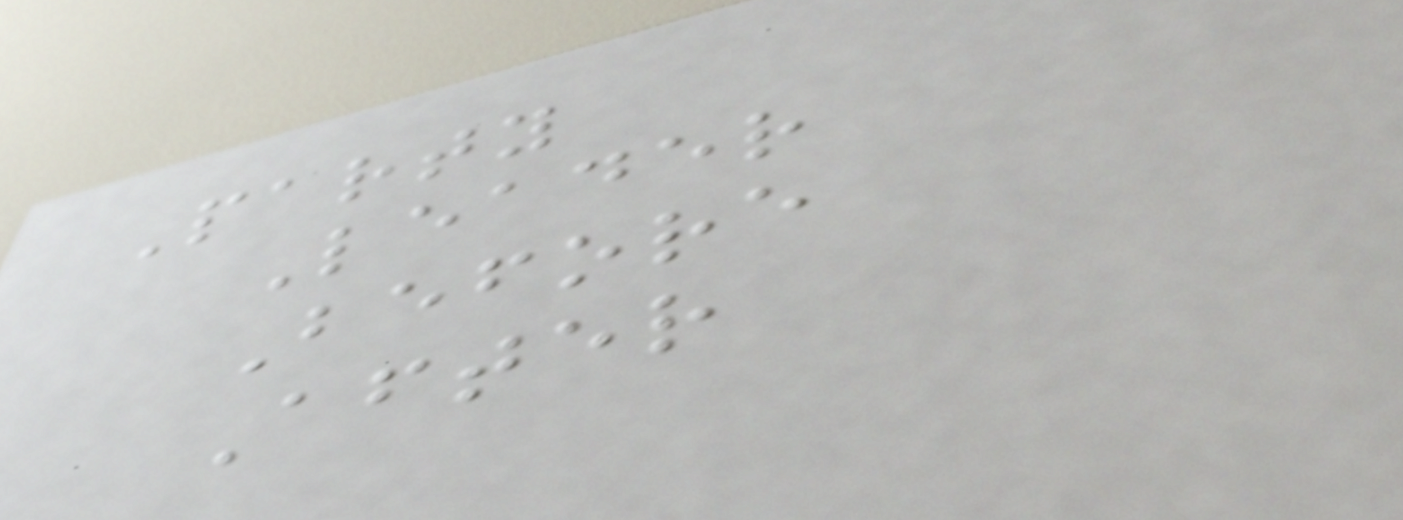Party
Leader
Before
After
